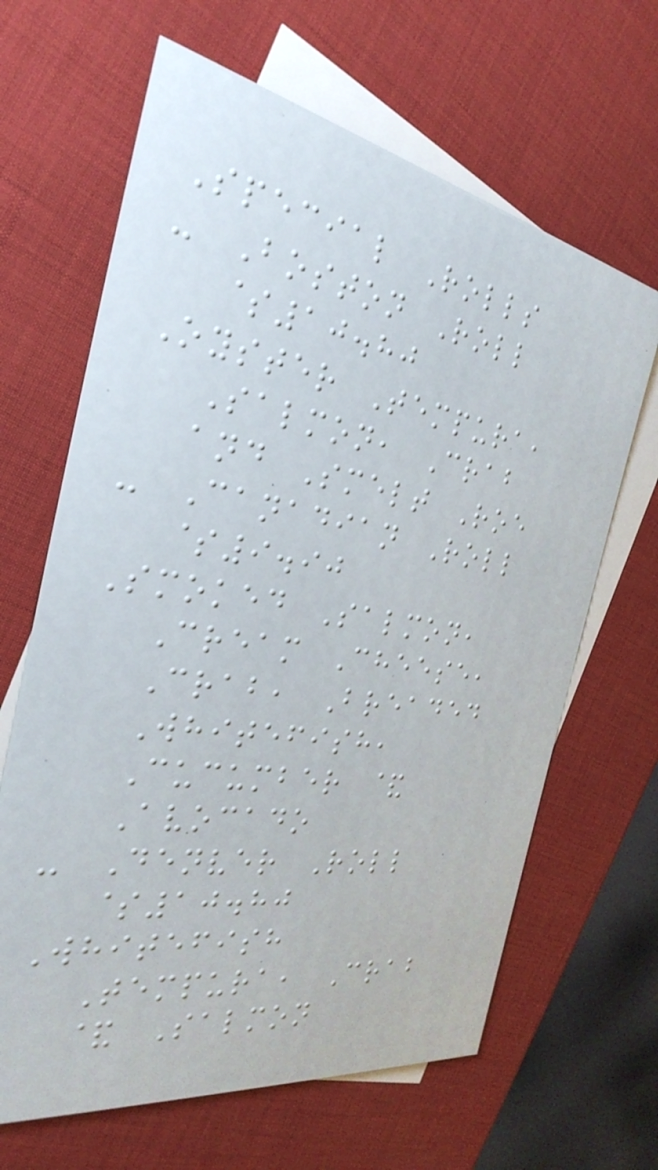Special Rolls
- Boston Roll
$10.80
Oyster Tempura,
Salmon, Crab
and Smelt Roe
- Canadian Roll
$9.90
Smoked Salmon,
Cream Cheese,
Crab, Breaded
Whitefish,
Cucumber &
Avocado
- Denver Roll
$10.80
Whitefish
Tempura, Crab
& Salmon
